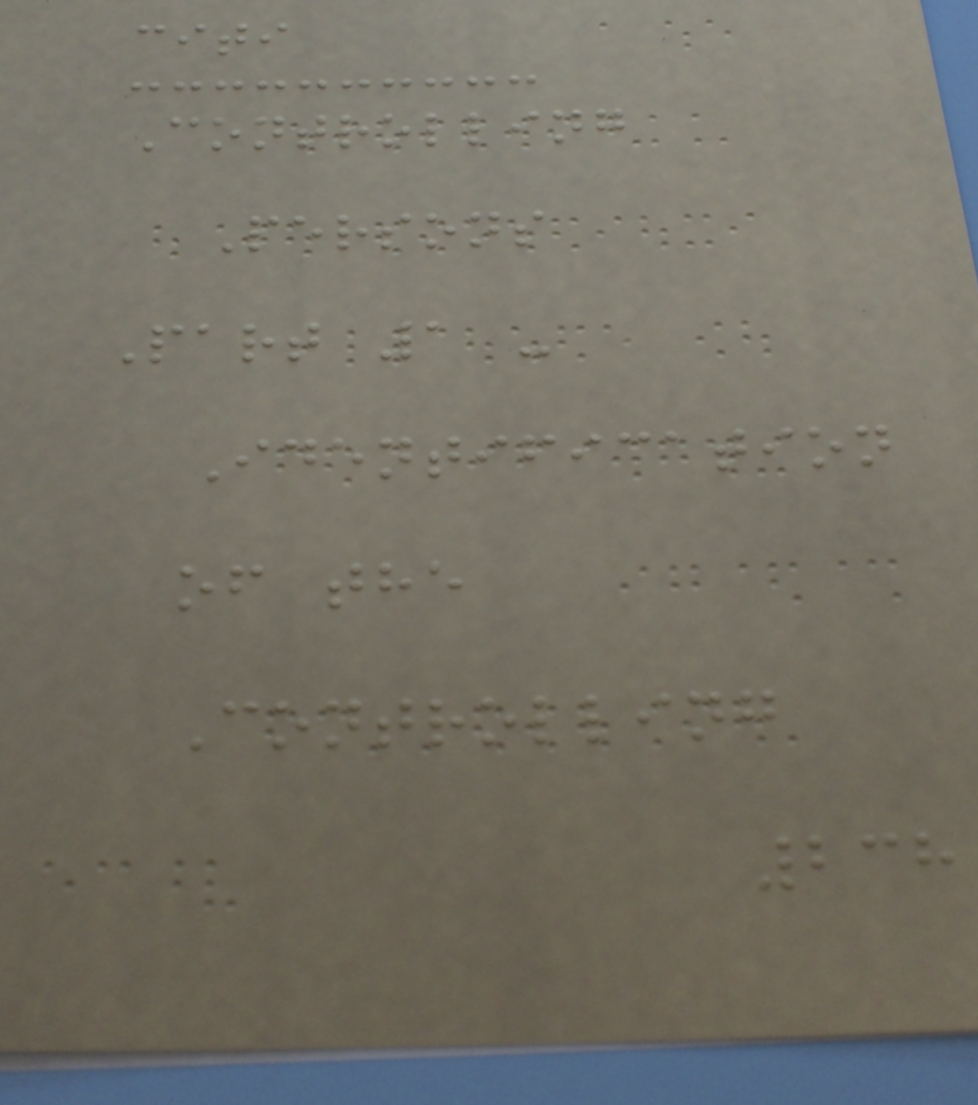citi
Controlling
Persons
Part 1 -
Identification
of the
Controlling
238
